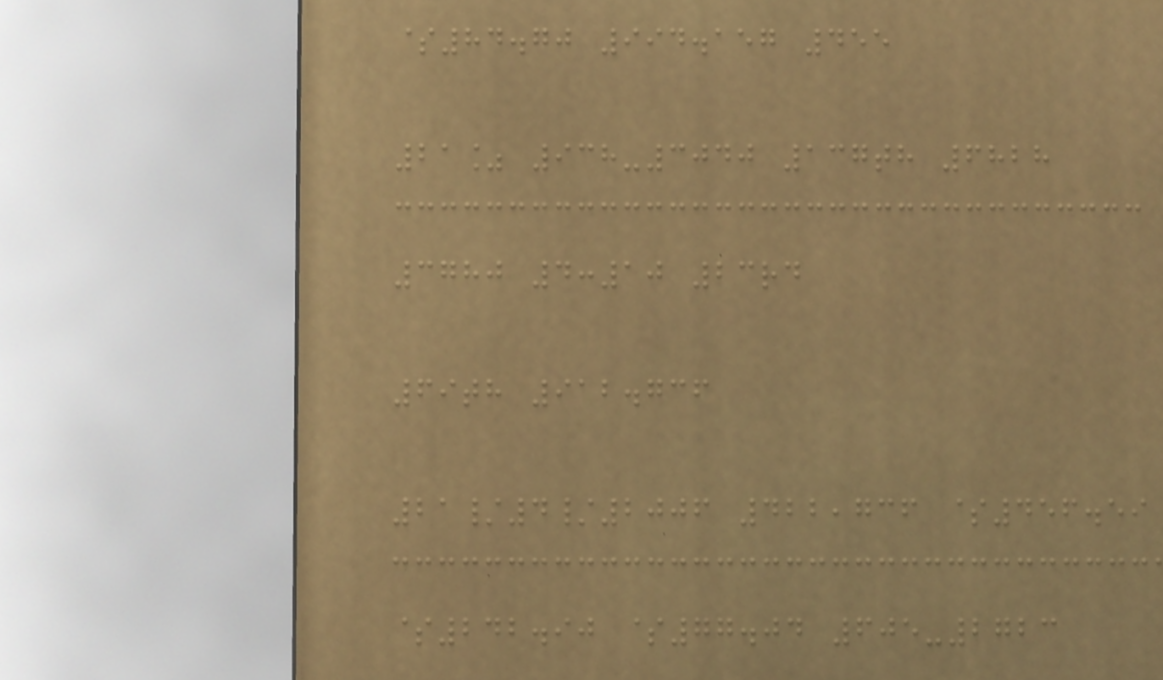$84.70 994.157 455
21% 938-3040 137th 6828
3780 4:10 23rd
69th 912.736
21/4/2006 422,736 $456.59
$242.90 $77.04 605-2723
